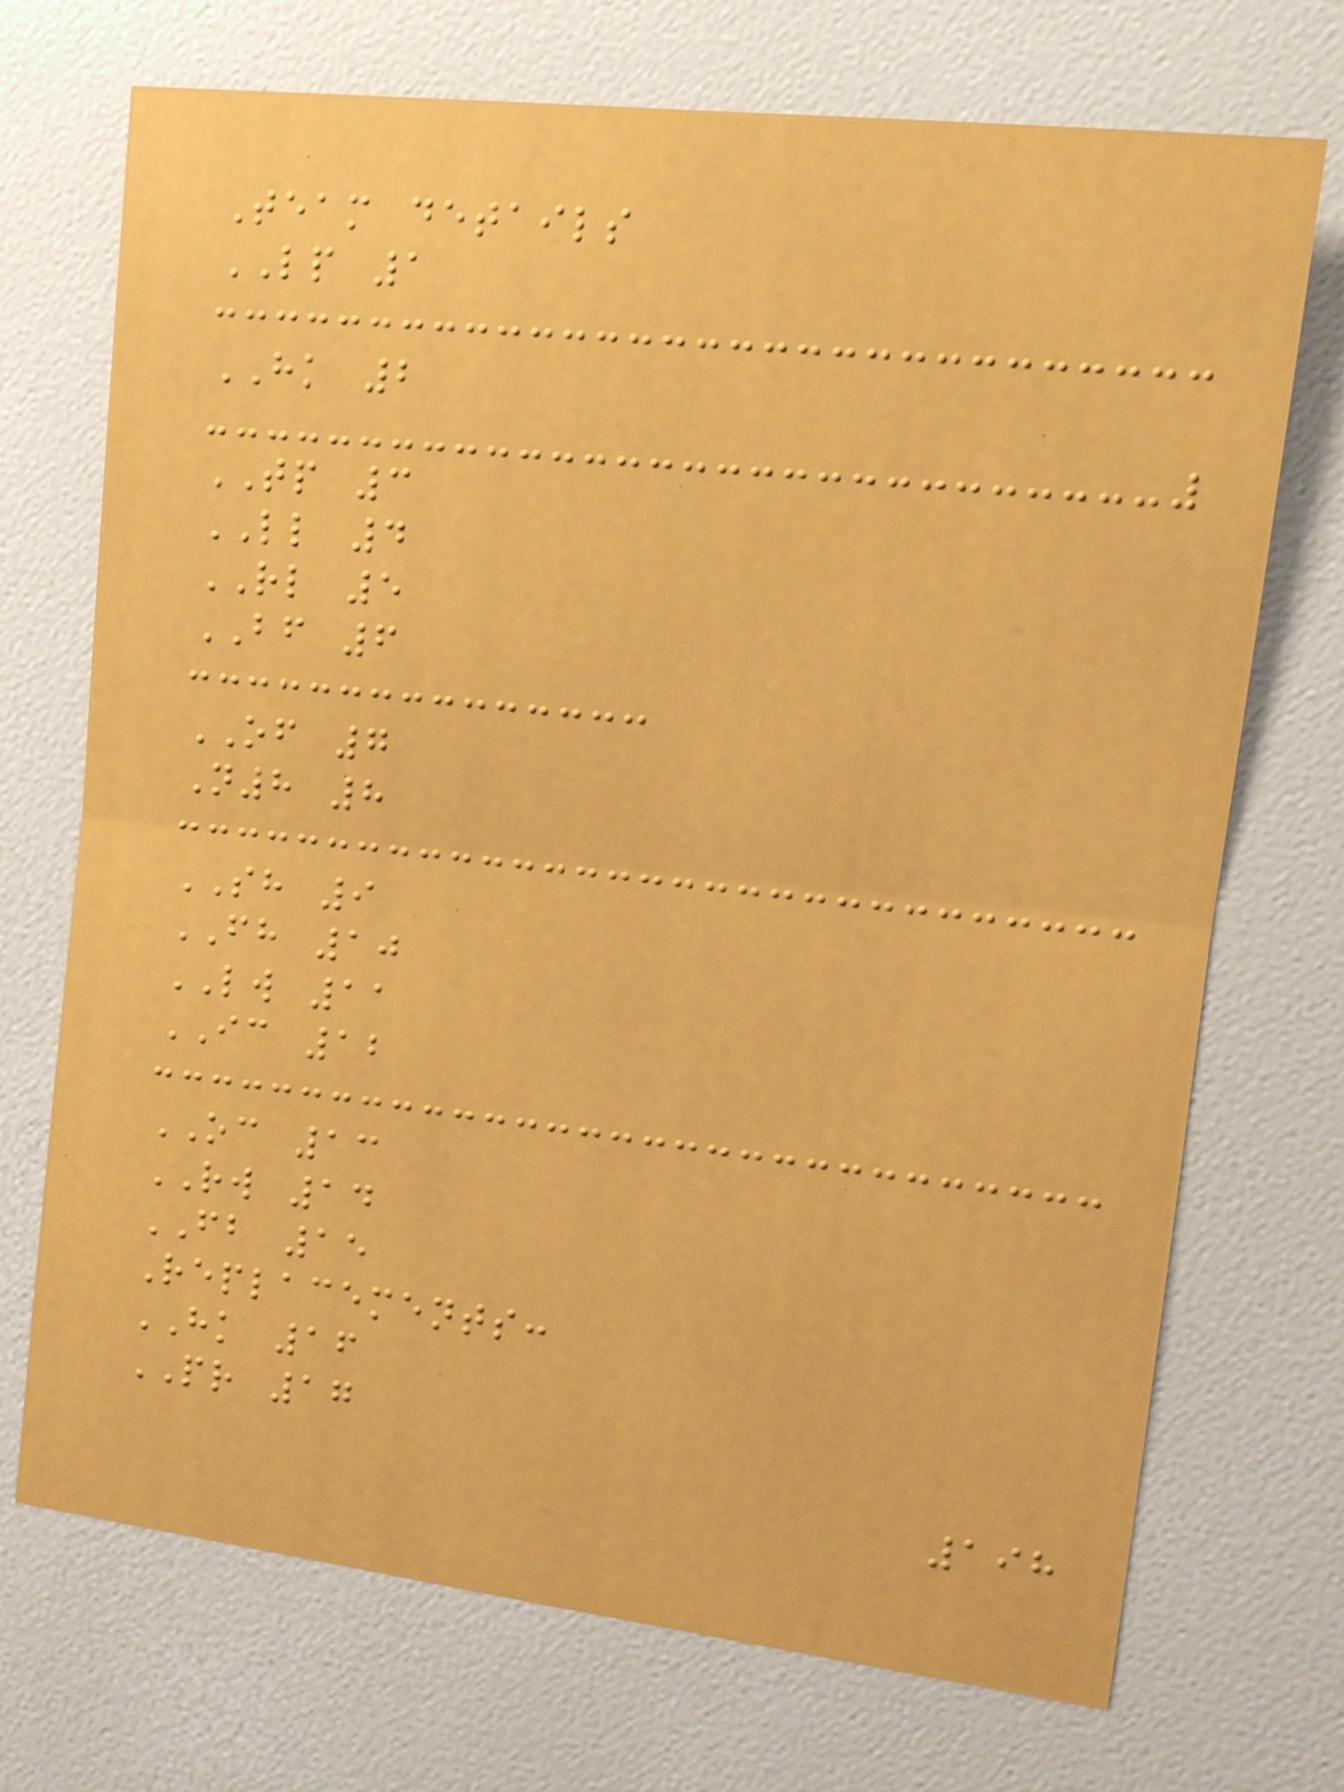Team details
LP 1
HK 2
TP 3
LL 4
RL 5
BF 6
OF 7
N8 8
SH 9
FH 10
LW 11
IC 12
OC 13
RW 14
FB 15
Replacements:
HK 16
PR 17
198
